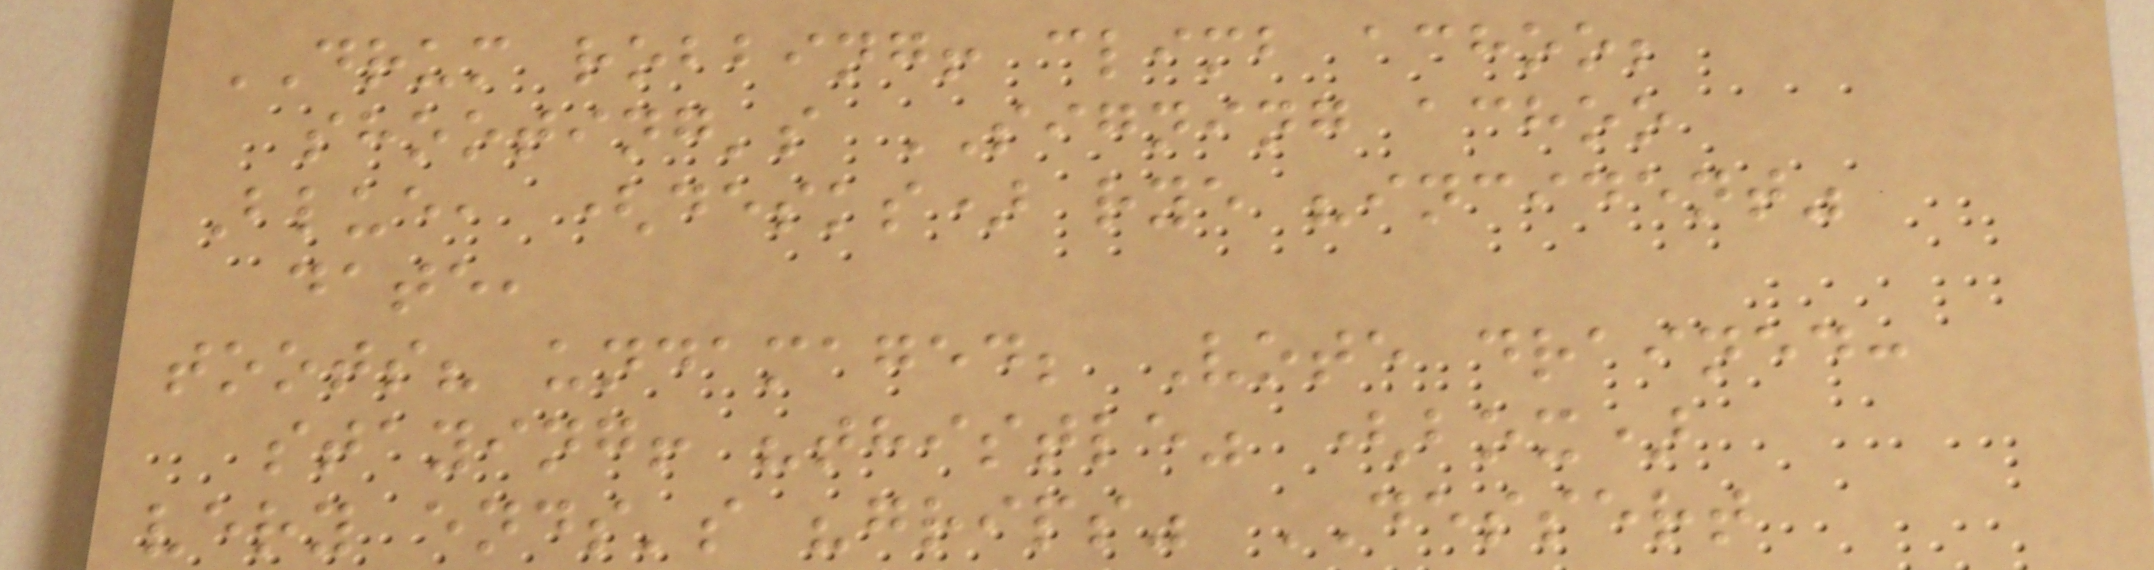DRUM robbing! climb achoo;
shooting's SIGNING achoo
Blue, (desks) rye "incident"
date,
toots? undamaged; Vote drained:
staying! "thistle" (box)
very ends's "grips" DESSERT
